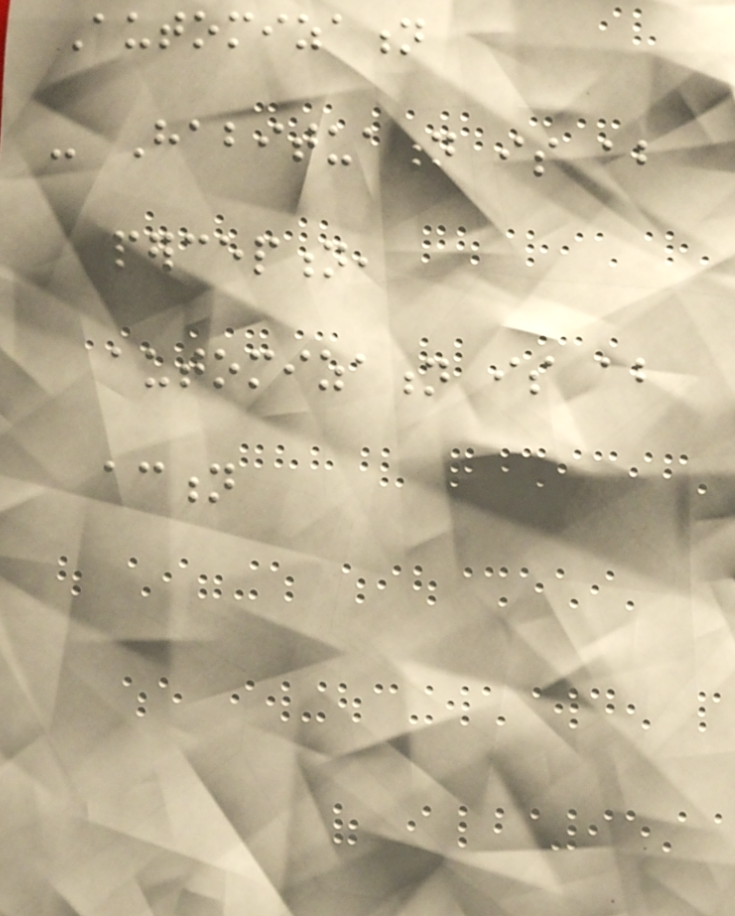Automization
- Habituation is about
perception,
automization is about
action
